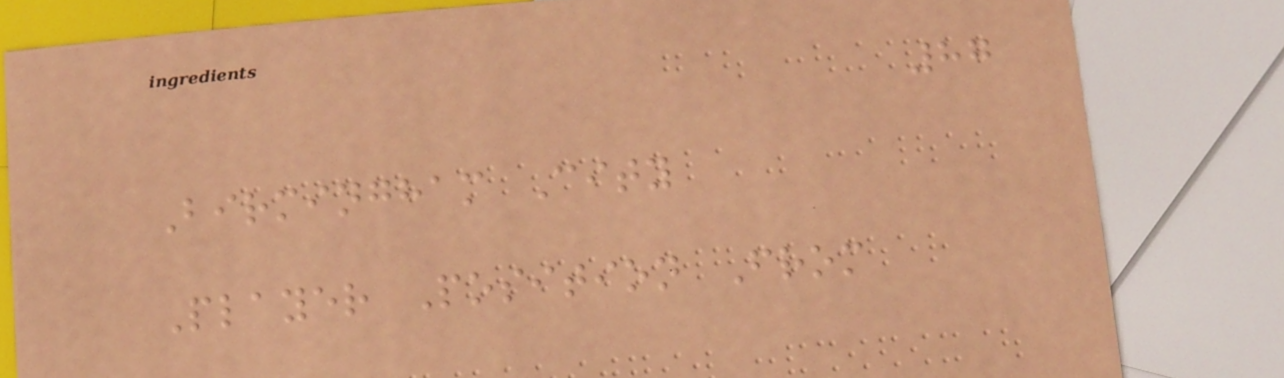87
Birmingham City
Player Position From
